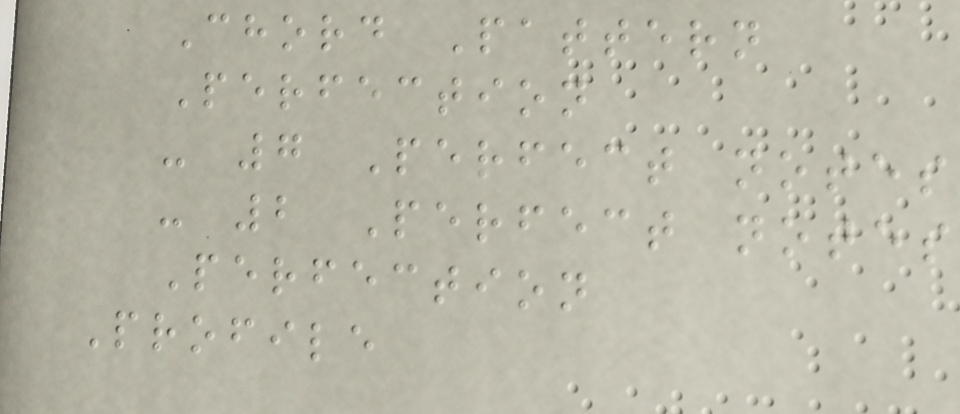Chord Pattern
Perfection
- 7 Perfect notes
- 2 Perfect notes
Perfection
Profile
